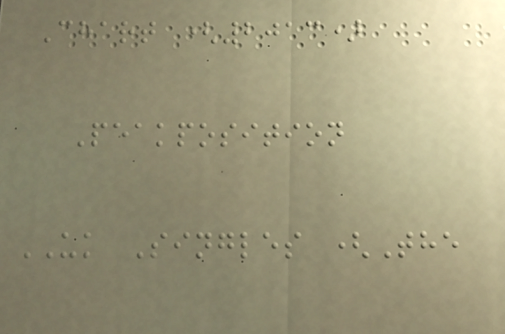Chart (2013)
Peakposition
UK Singles (The
